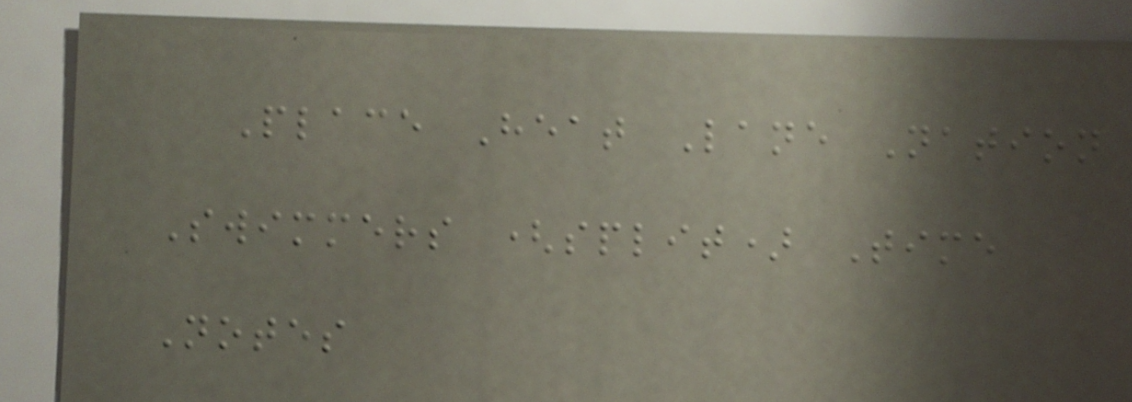Place Heat Lane Nation
Swimmers (split) Time
Notes
